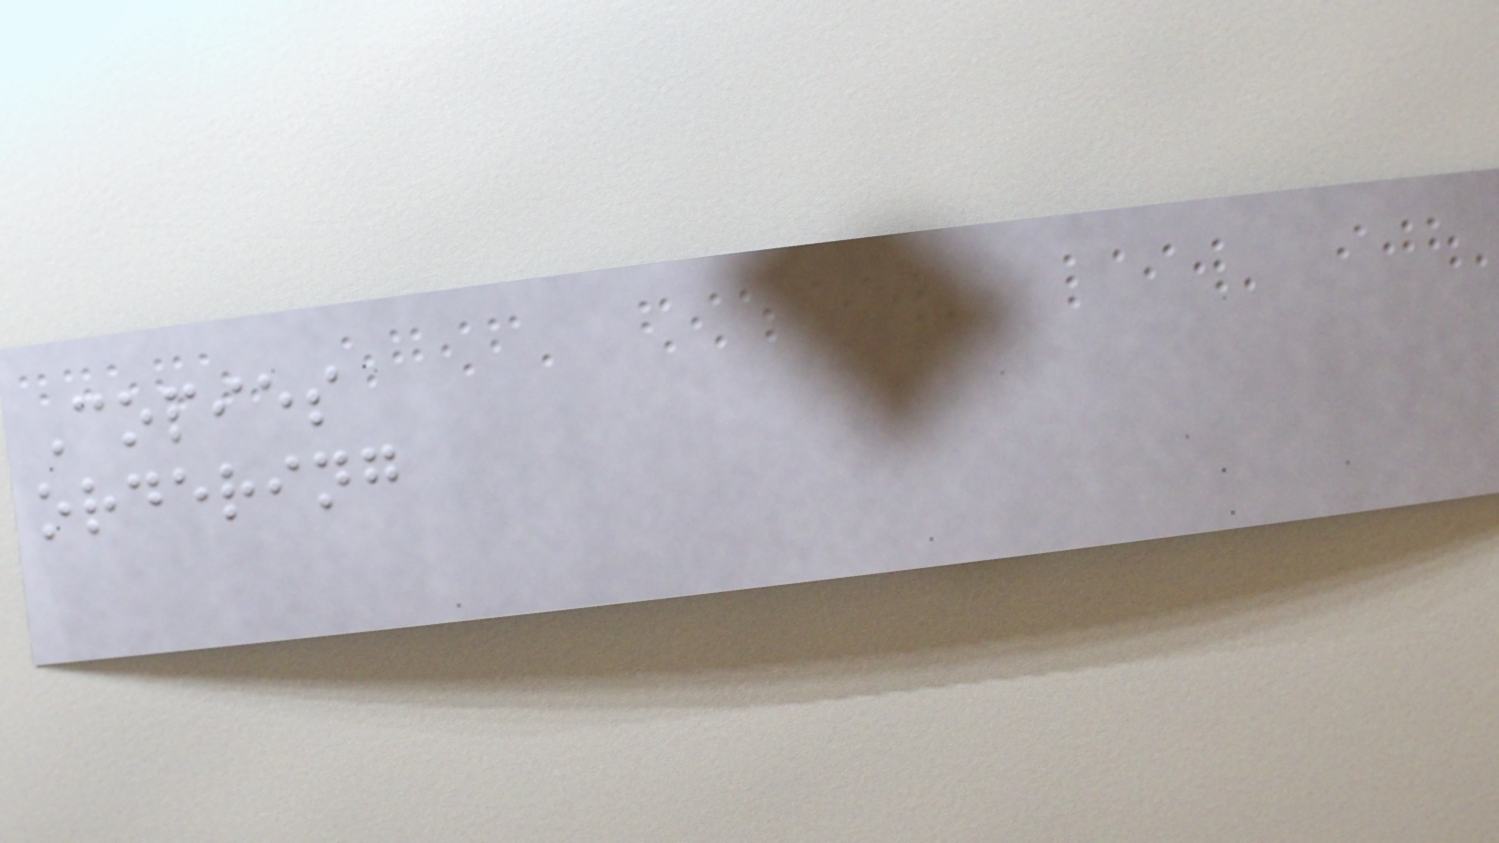Copies
ordering
